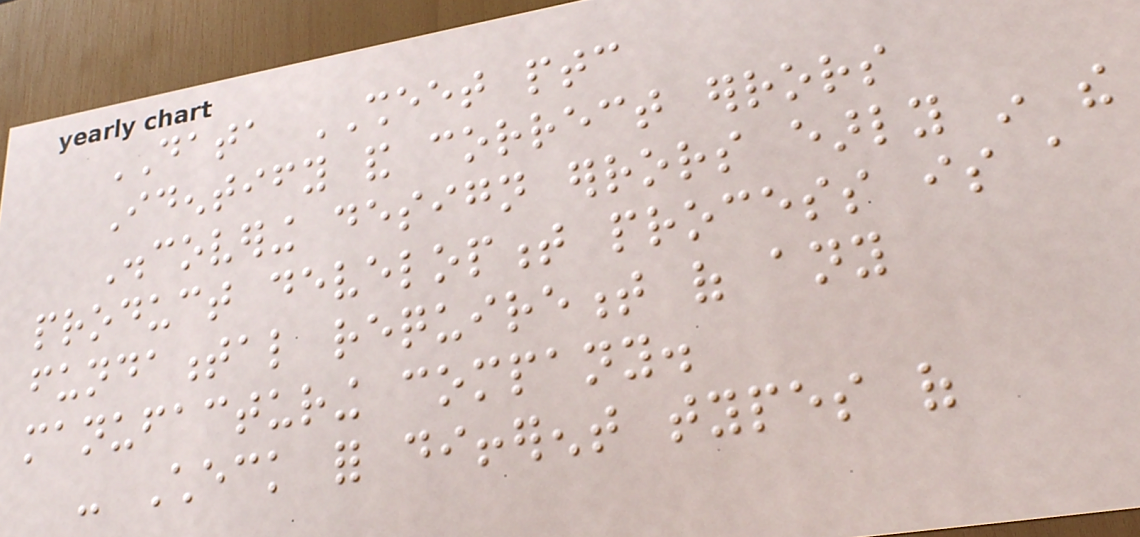DATA SHEET ptc
Identify and correct errors
Discovering design errors early in the
product development process is a
fundamental requirement of any
manufacturing company.
- Check for different types of
